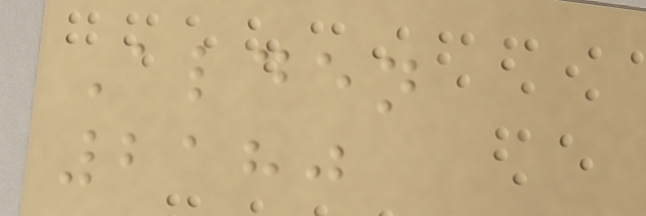Alden
2180
